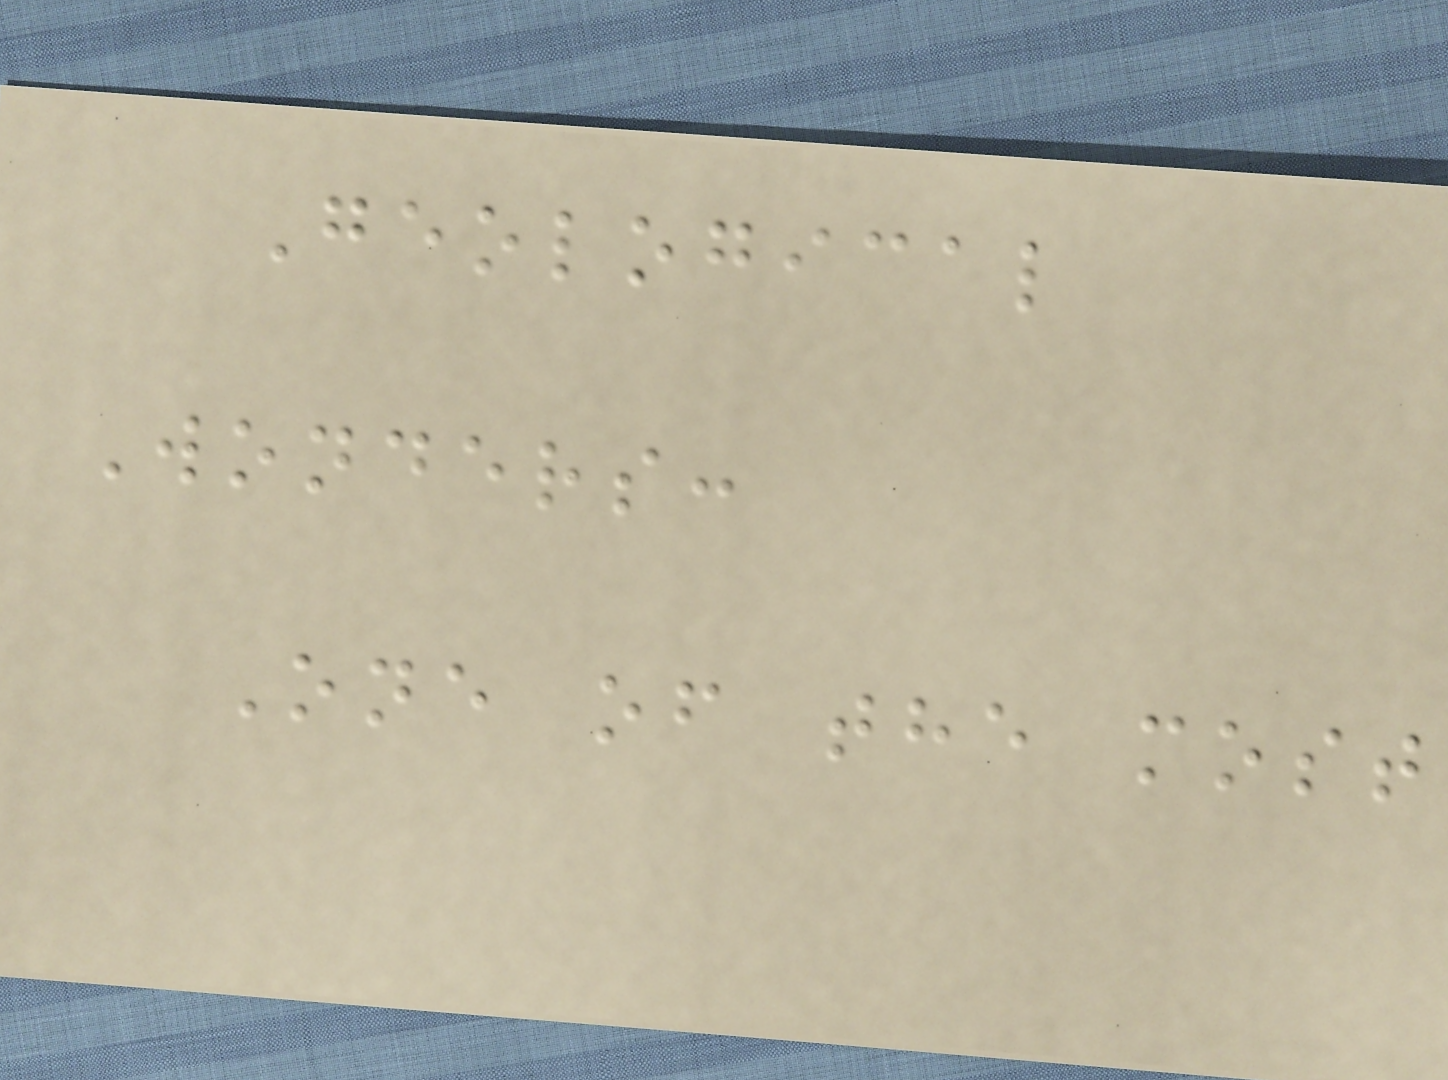Geological
Wonders:
One of the most
